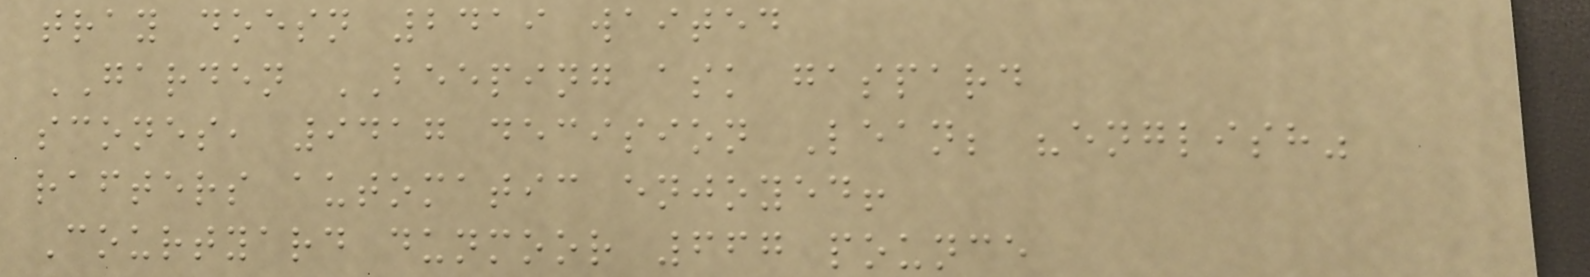tray doesn 2419 waited
GARDEN BEEPING ask gaspard
scones, 9417 decision Lean; "english"
rafters automatic enjoyed!
Courtyard dunmoor 667 pounce
